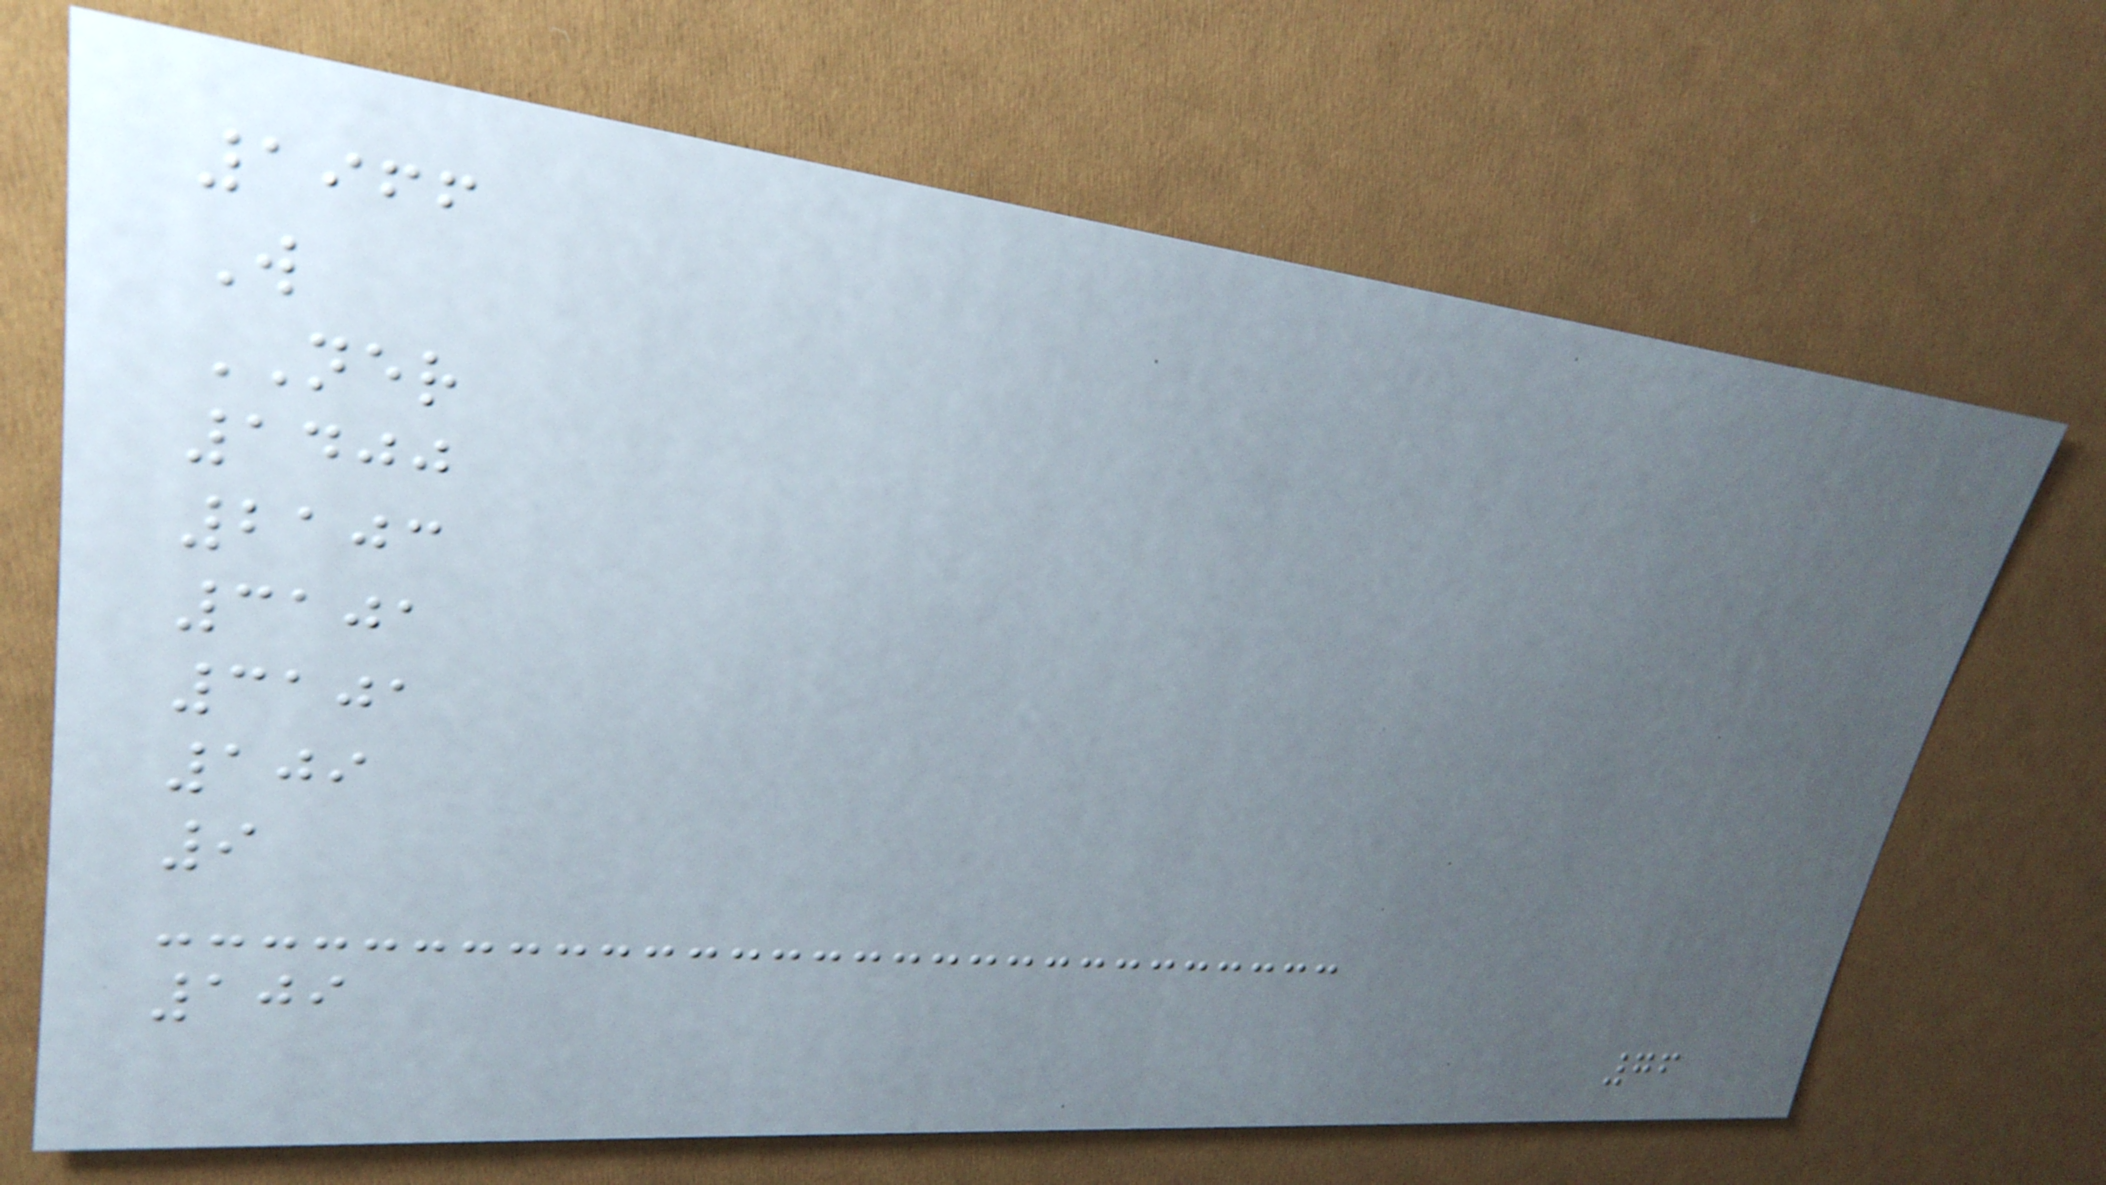1966
W
NER
1400
2103
3101
3101
109
9
109
76
